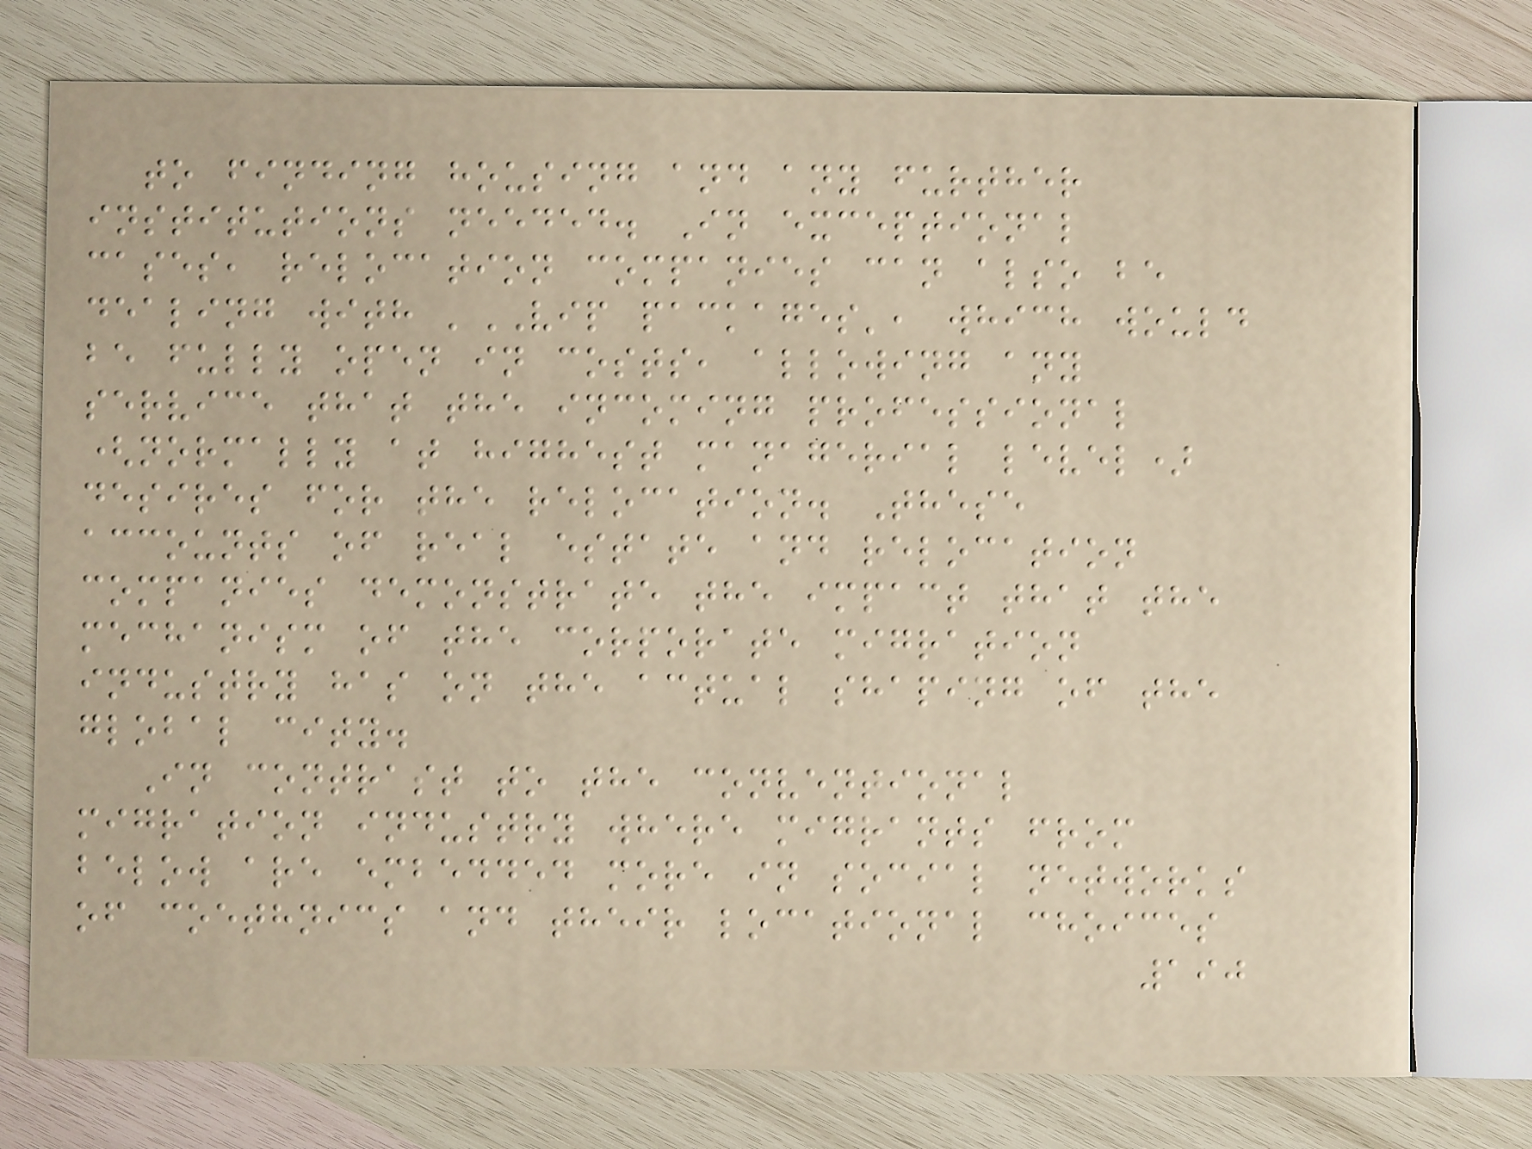to finding housing and any further
institutions needed. In exceptional
cases, relocation companies can also be
dealing with 'VIP packages', which would
be fully open in costs, allowing any
service that the incoming professional
(normally at highest managerial level)
desires for the relocation. These
accounts of real estate and relocation
companies demonstrate the impact that the
mechanism of the corporate migration
industry has on the actual shaping of the
global city.
In contrast to the conventional
migration industry where migrants from
below are embedded more in social networks
of coethnics and their locational choices
190
